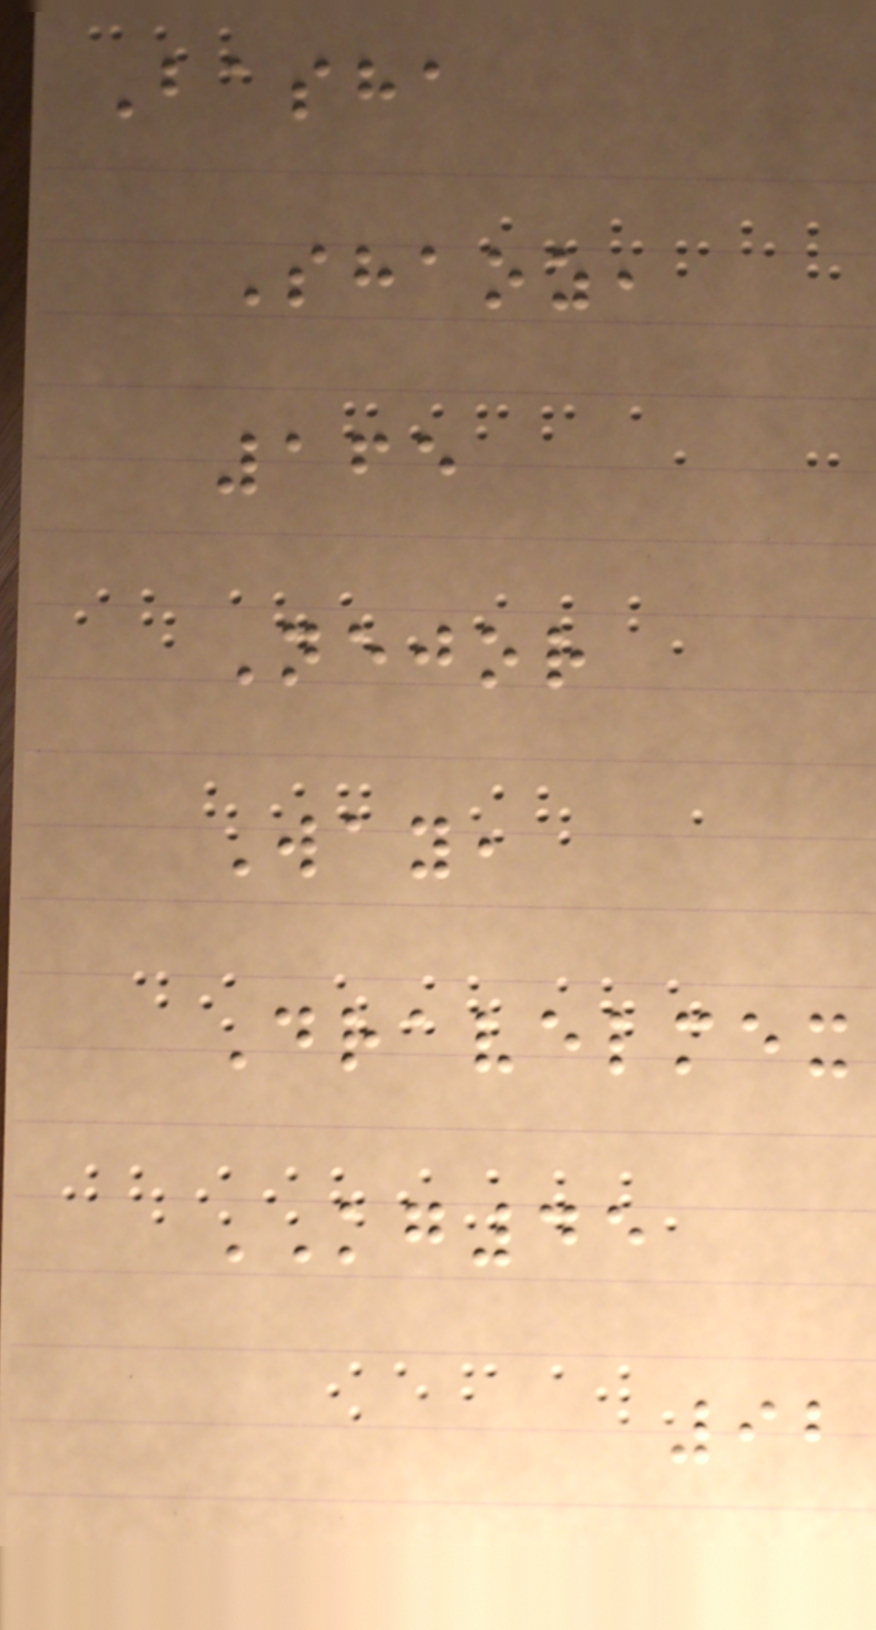Basha
Shaoz,
165
Nejor
Way,
Dravelmex
KG45
92
